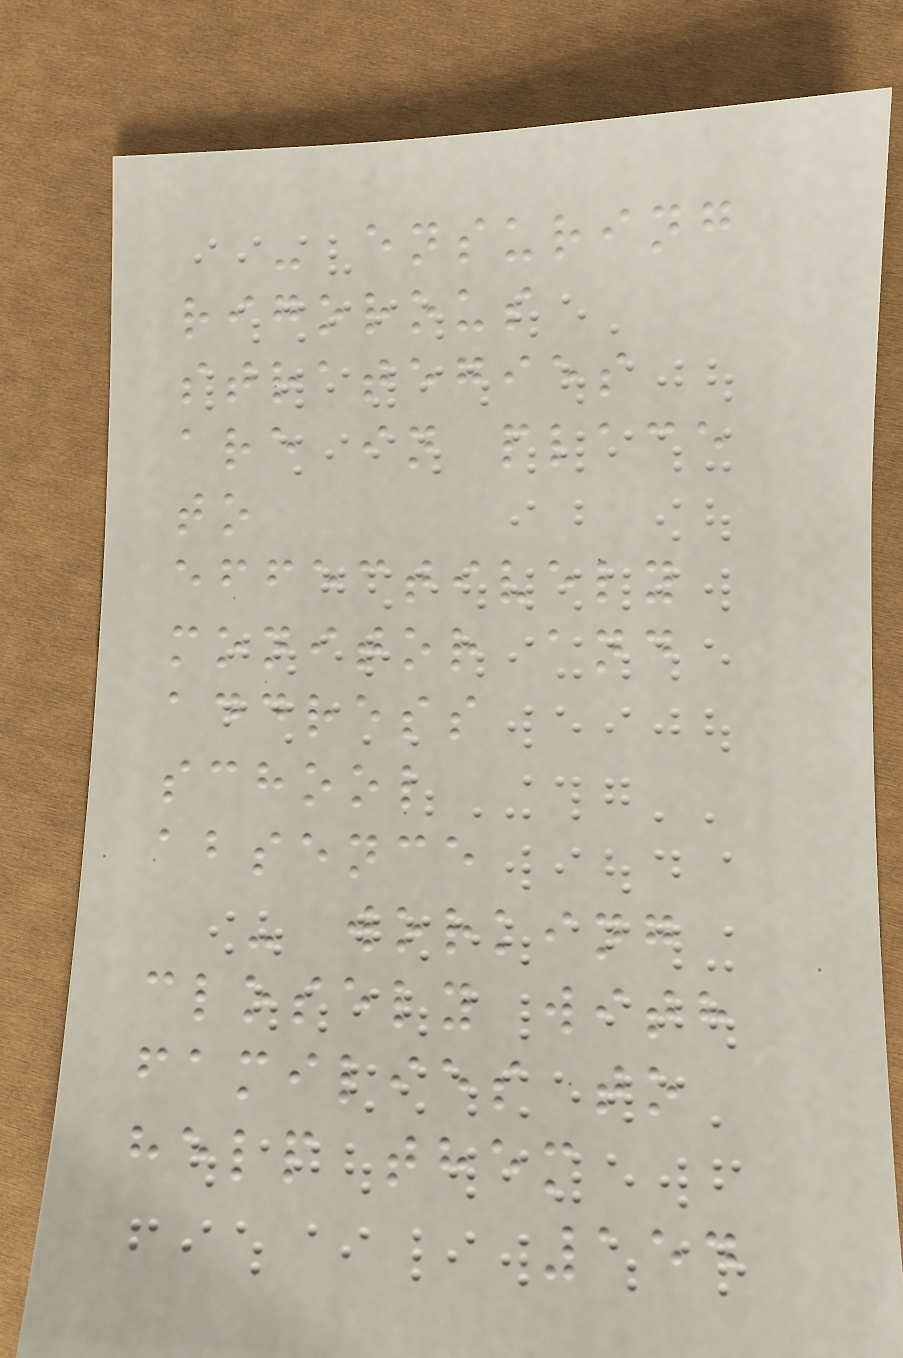- ensuring
rigorous
strategies
are in place
to
effectively
monitor and
address
school
absence
- working
closely with
families to
help them
154
